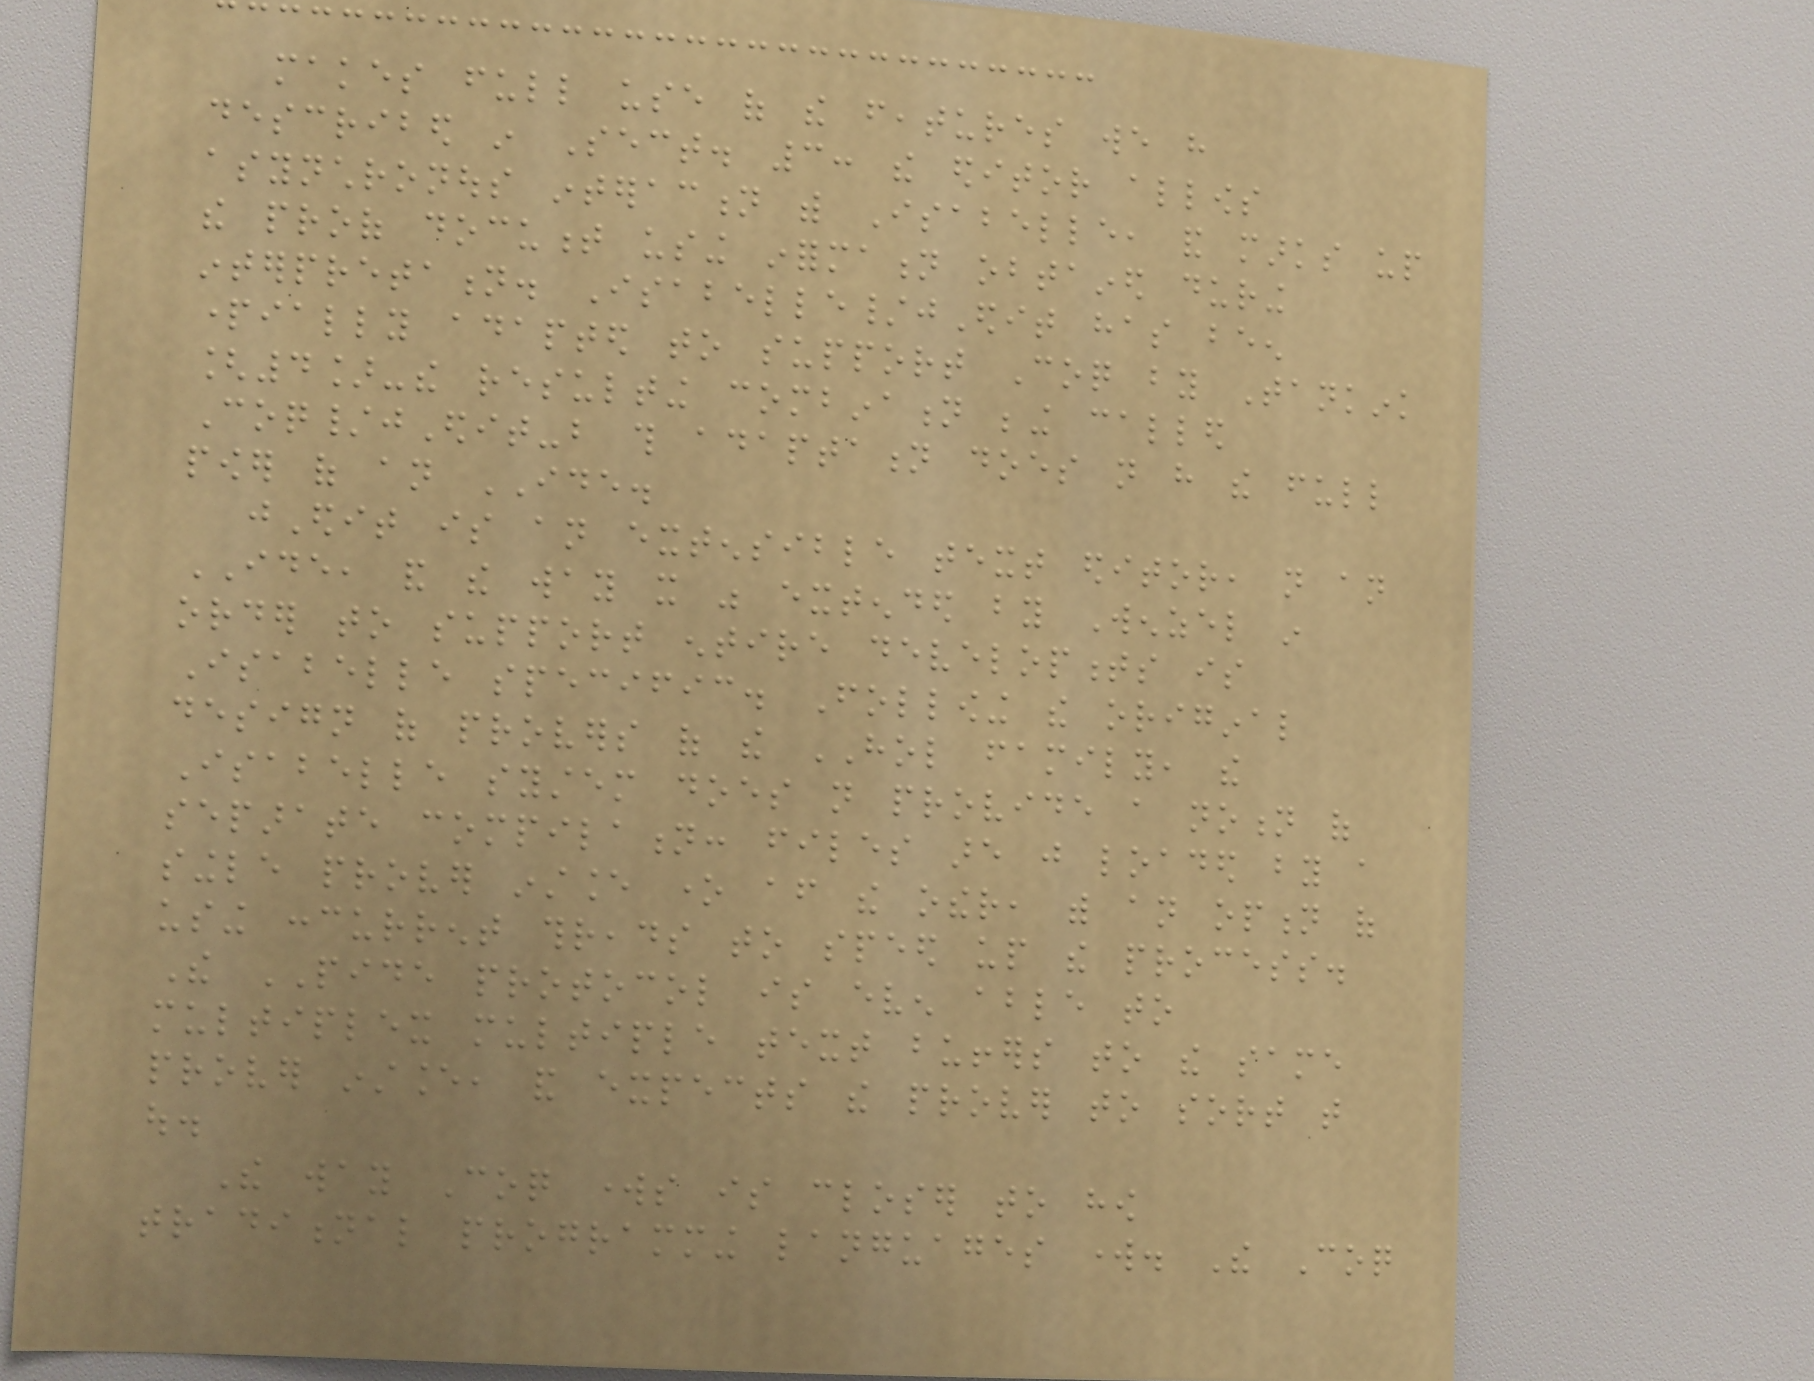makes full use of the features we have
described in Sect. 3: the editor allows
asynchronous interaction with Isabelle, and marks up
the proof document using information obtained during
interpretation. Isabelle/jEdit has been
partially adapted to support Coq by Tankink
[4]-the resulting combination being called
Coq/jEdit-but this adaptation does not have the full
power of an IDE.
jEdit is an extensible text editor, not an
IDE, and the way it was extended by Wenzel in
order to support entire developments is
Isabelle specific. Following the original
design of provers of the HOL family, the
Isabelle system does not provide a notion of
separate compilation: files are just loaded by a
single prover instance one after the other, with an option of
using concurrent threads to speed up the process.
The PIDE protocol is even able to
multiplex multiple text buffers to the same
prover instance, and expects the prover to sort that
out.
The way Coq works is closer to how
traditional programming languages work. The Coq
